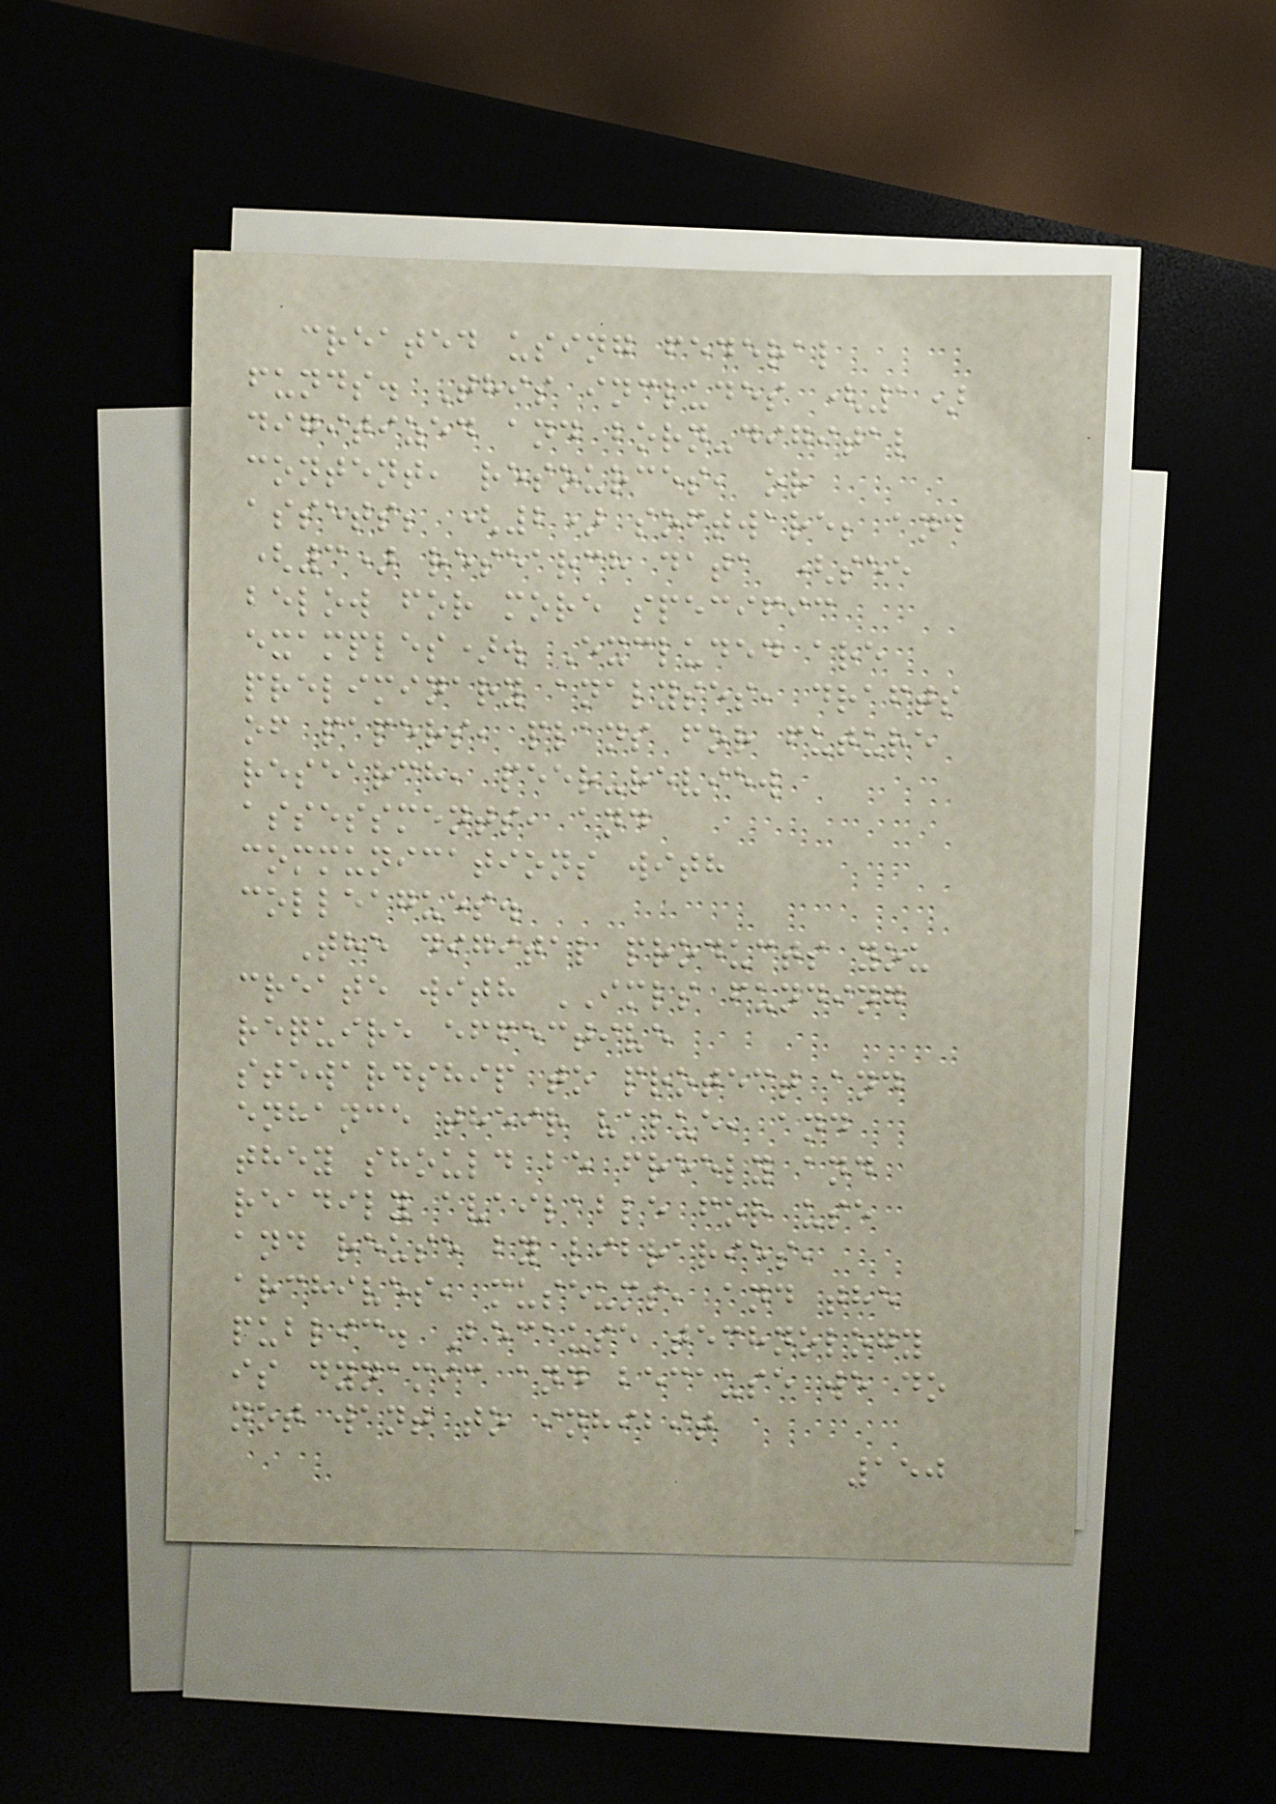created using federal
funds. This includes (1)
digitized and born-digital
content, resources, or
assets; (2) software; and
(3) research data (see
below for more specific
examples). Excluded are
preliminary analyses, drafts
of papers, plans for future
research, peer-review
assessments, and
communications with
colleagues.
The digital products you
create with IMLS funding
require effective
stewardship to protect and
enhance their value, and
they should be freely and
readily available for use
and reuse by libraries,
archives, museums, and the
public. Because technology
is dynamic and because we do
not want to inhibit
150
